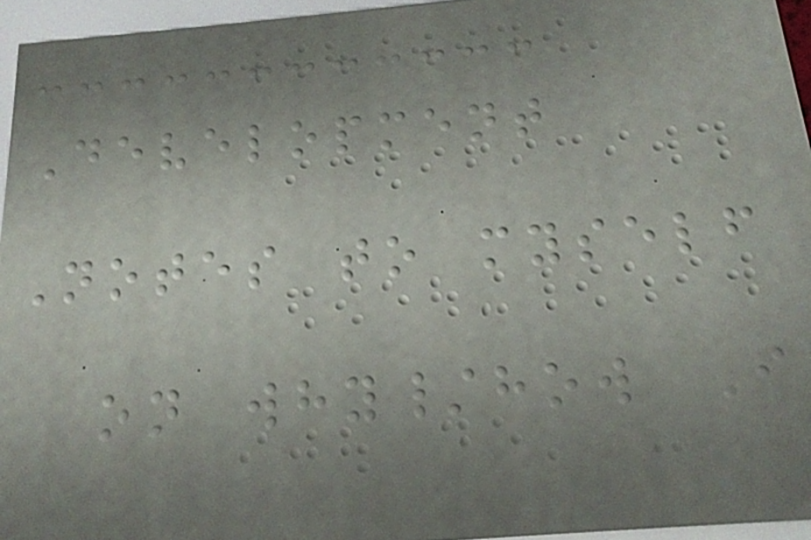Development
Notes to myself
on why/how I
